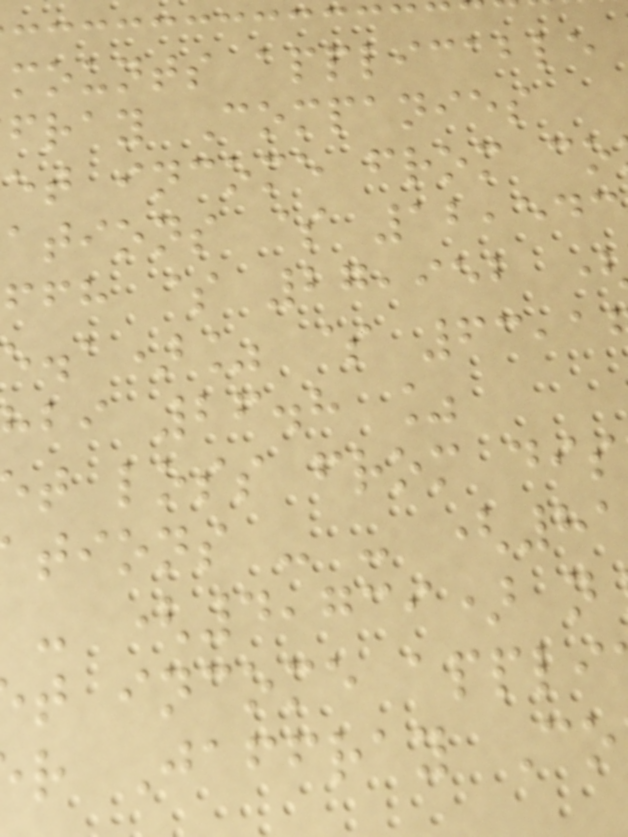mounts applicable
fray Companies
et income from co
ations $ 12,543
ffh $ 27,952
e.a)% $ 63,1
hbi 26.8 %
t loss from dis
tions - - (8
- (4,739)
t income appli
r Jaffray Co
